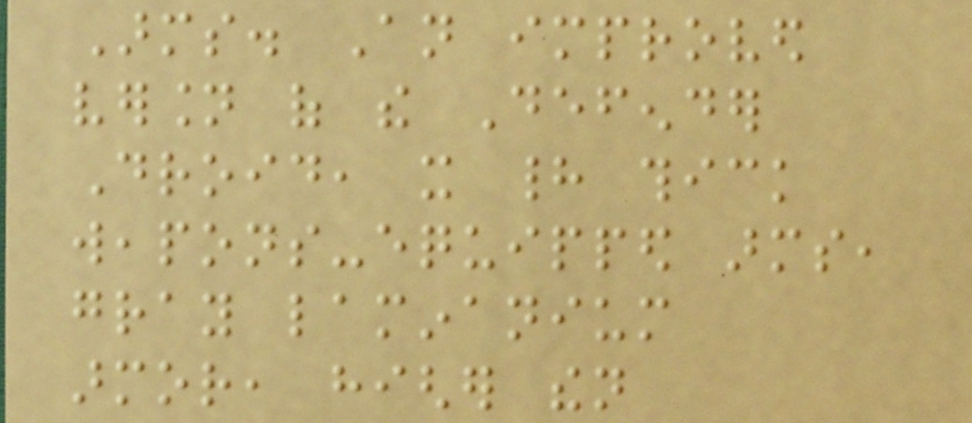Arms. An improved
version of the Defender
Droid, it had thick
weapons-equipped arms,
gray laminanium
armor, higher then
